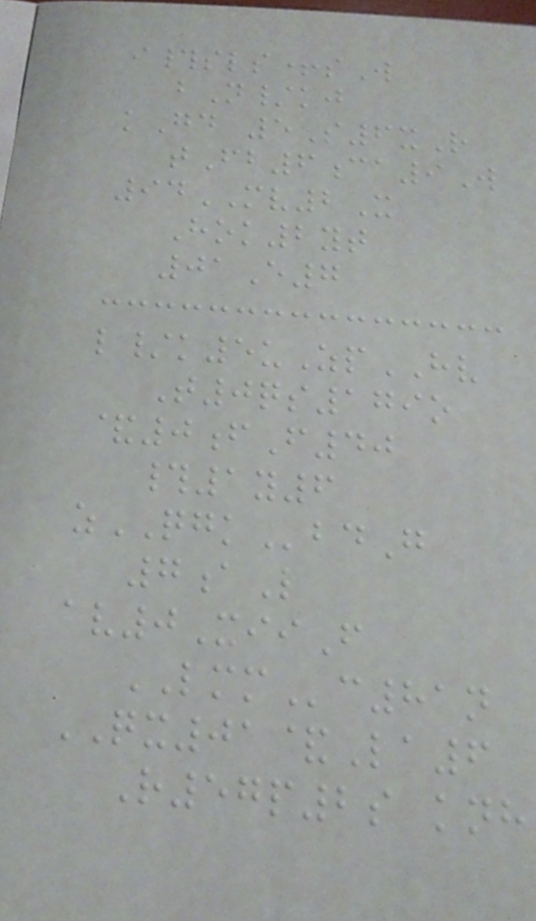i#sls+sW
bN/kj
kGd 5S6xR
tFb6ca9W
94MV2X
Hok2yt
01E7
l/k5uZpHV
T0qs179o
&0fF40
#1y6
zQGKbdG
7aL
av0XiiF
LMMc81n
QX01&La6
R57p2s knh
